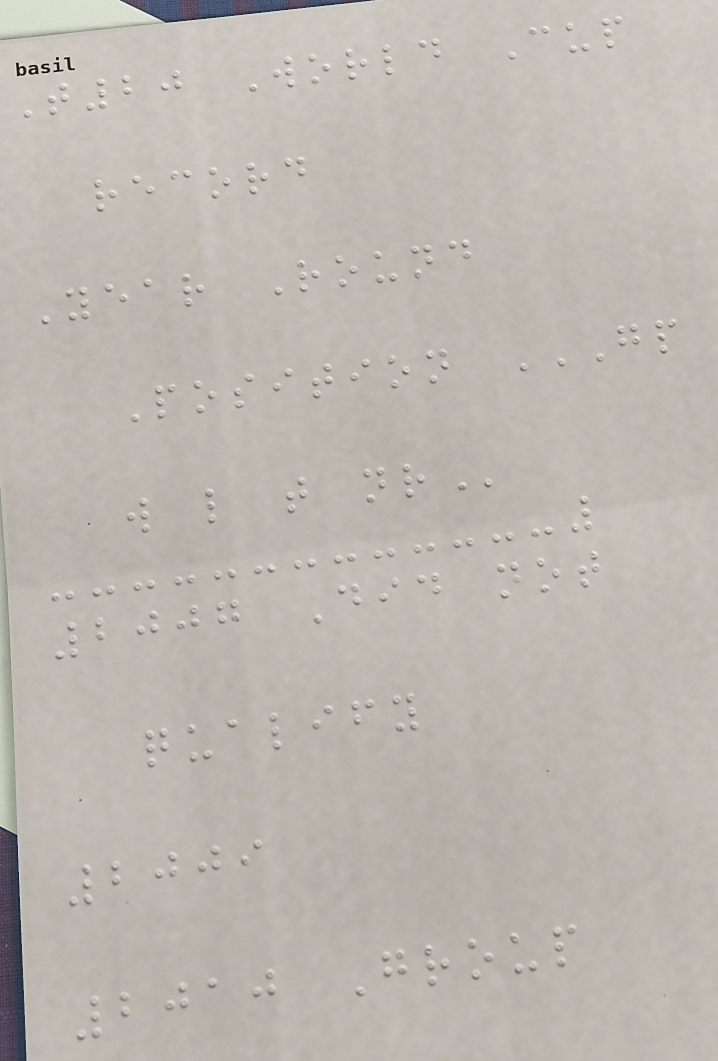T20 World Cup
record
Year Round
Position GP
W L T NR
2007 Did not
qualify
2009
2010 Group
